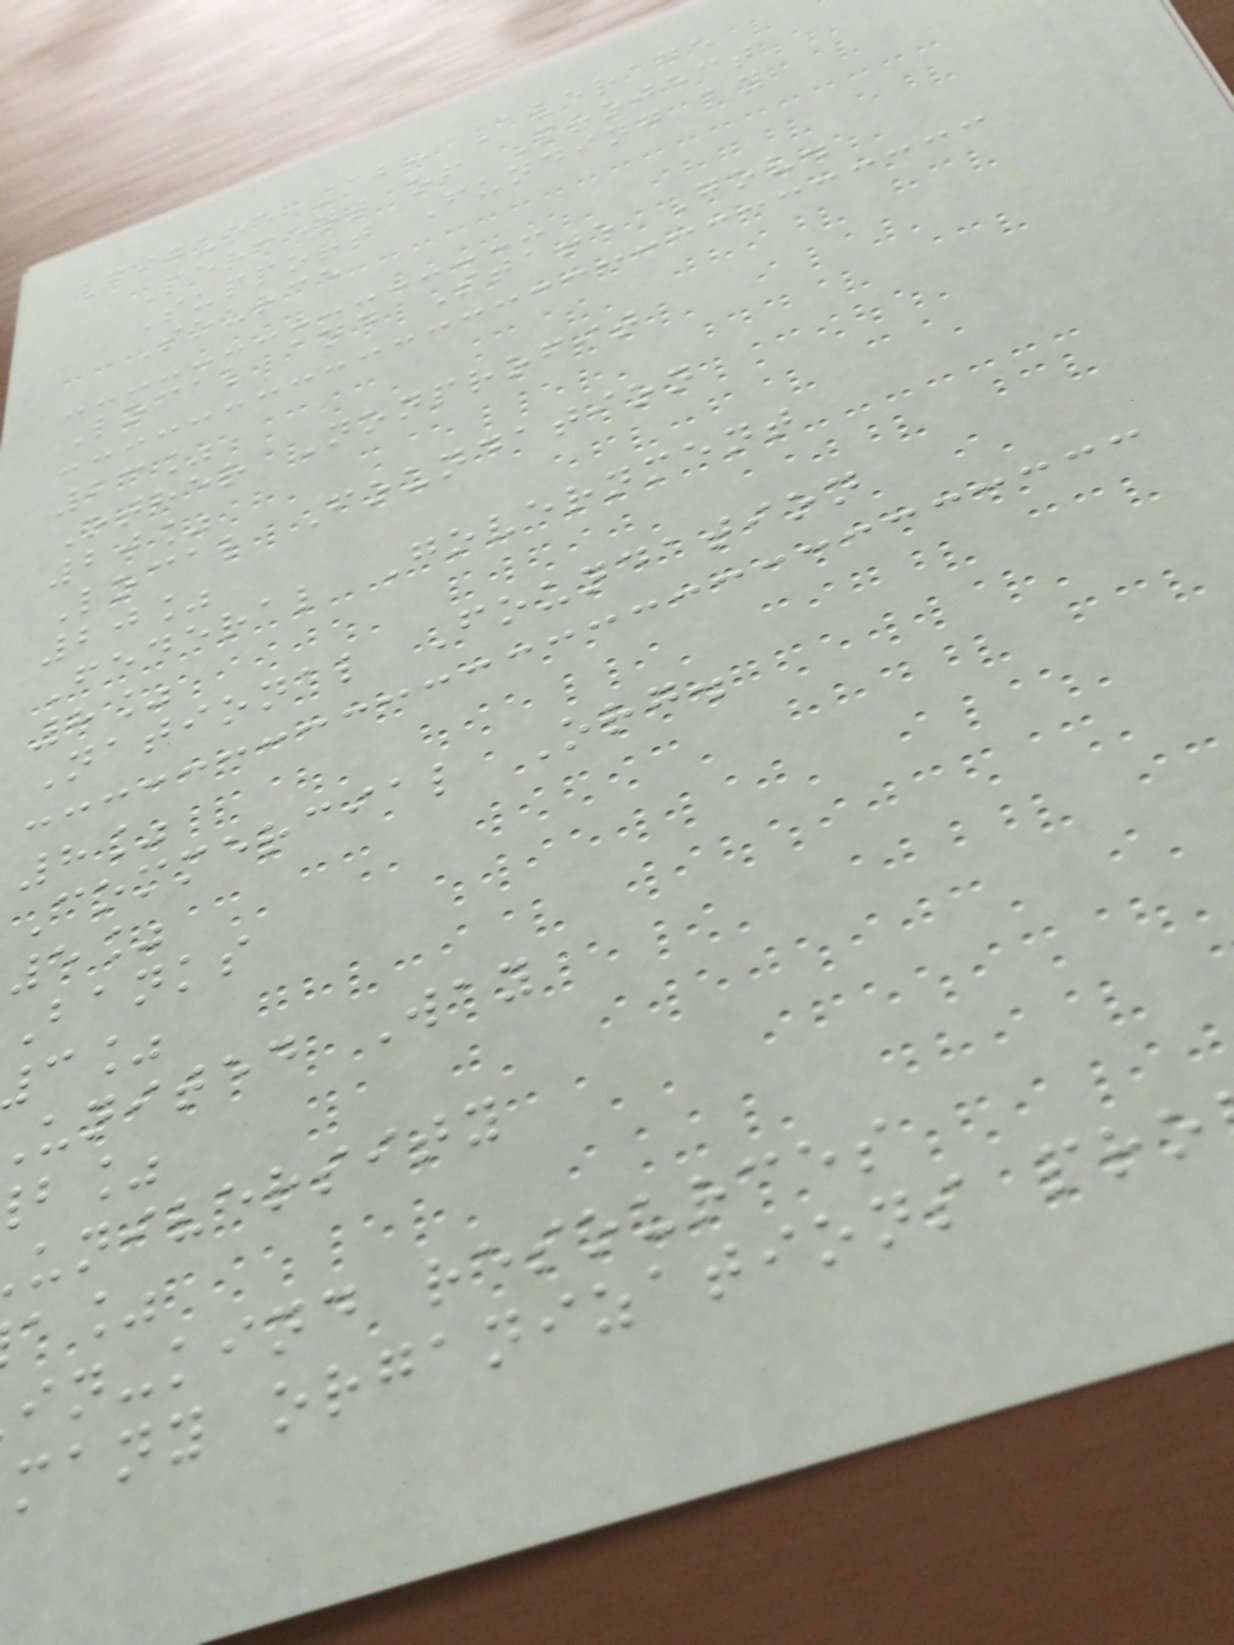Figure 12: Average
Percent of Project
Support Funding by
Source
Local and State Gov.
23%
Other Nonprofit
20%
Local Foundation
20%
Federal Government
8%
National Foundation
8%
Commercial Org.
5%
Banks
united Way
university
in-kind resources
many organizations pro
